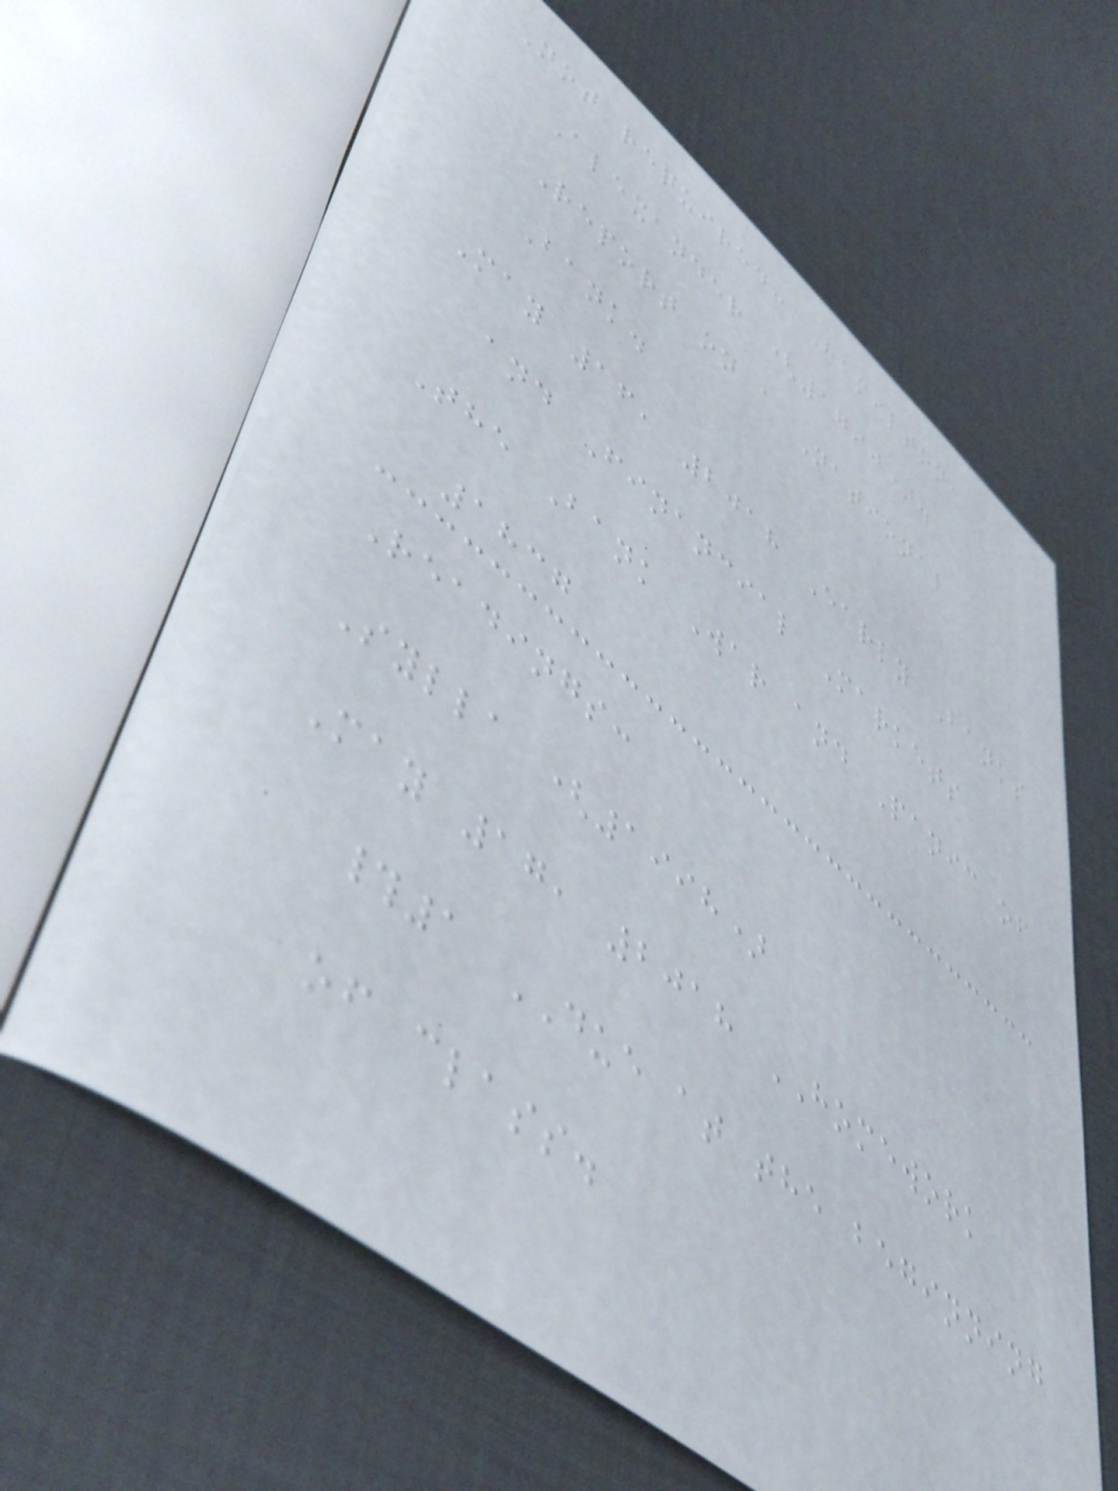Not required: Hamilton,
Alexander (1790).
Report on a National
Bank.
May 16, 2018 Early Banks
and Financial Markets
The Bank War and Panic of
1837
Readings:
Sylla (1998)
May 17, 2018 HOMEWORK
#1 DUE at the beginning
of class.
